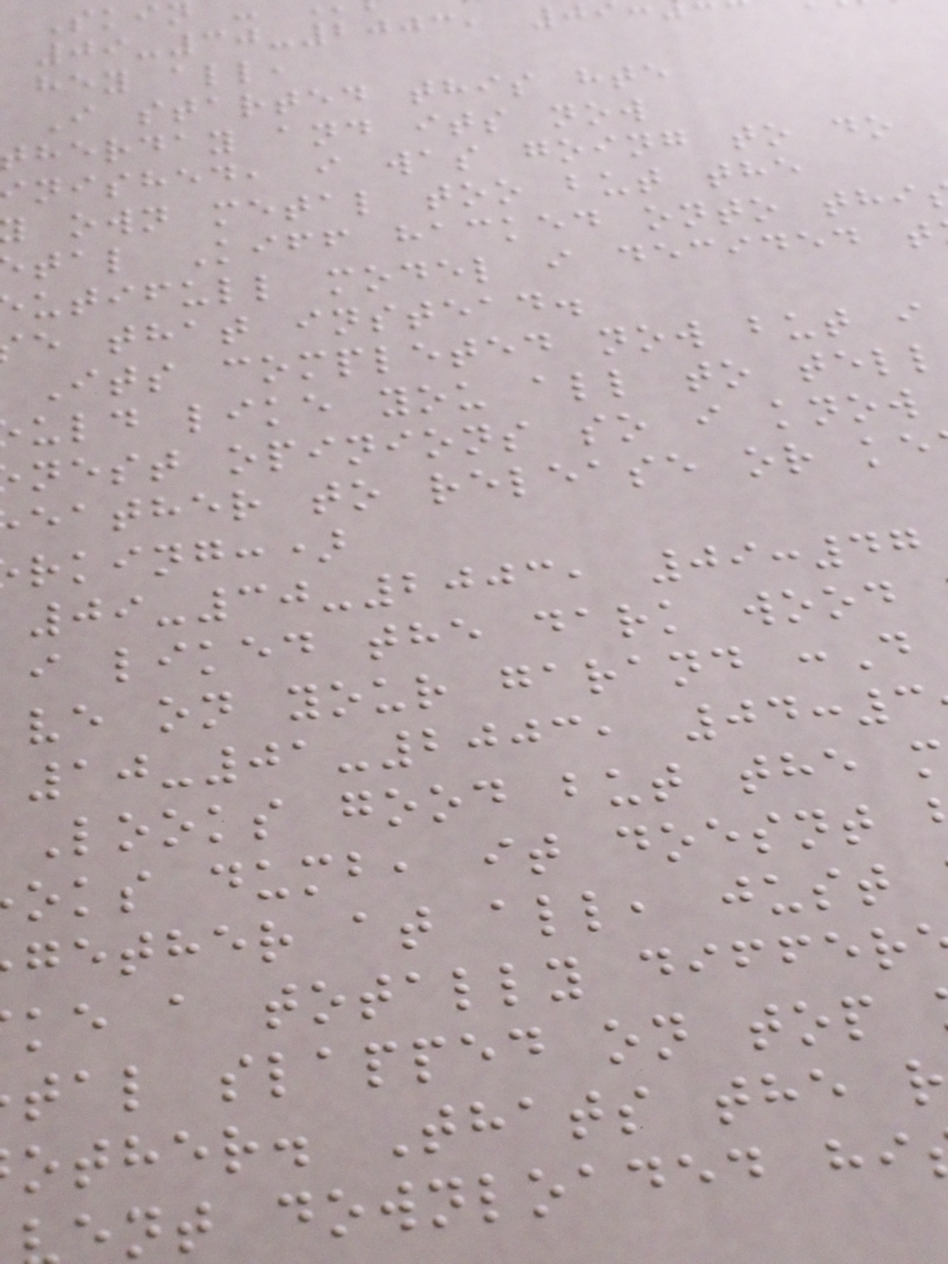09-30-2003, 0
hey all,
I started this hte
therday and its now
nished, i was going to do
own metal too but the
tal Kiff hacked onto thi
utifull model i decided t
e that instead.
Its completed now but i
uld like you all to tell
nest opinions so i know
eather to release or ke
rking:)
09-30-2003, 09:47
i liked the dark wood
ve on your garand :D
10-01-2003, 04:3
Looks good but the
oks dumb, it doesnt
gether at all, just
ke a totally differ
tal slapped on top
other. Thats the r
nt downloaded hi
